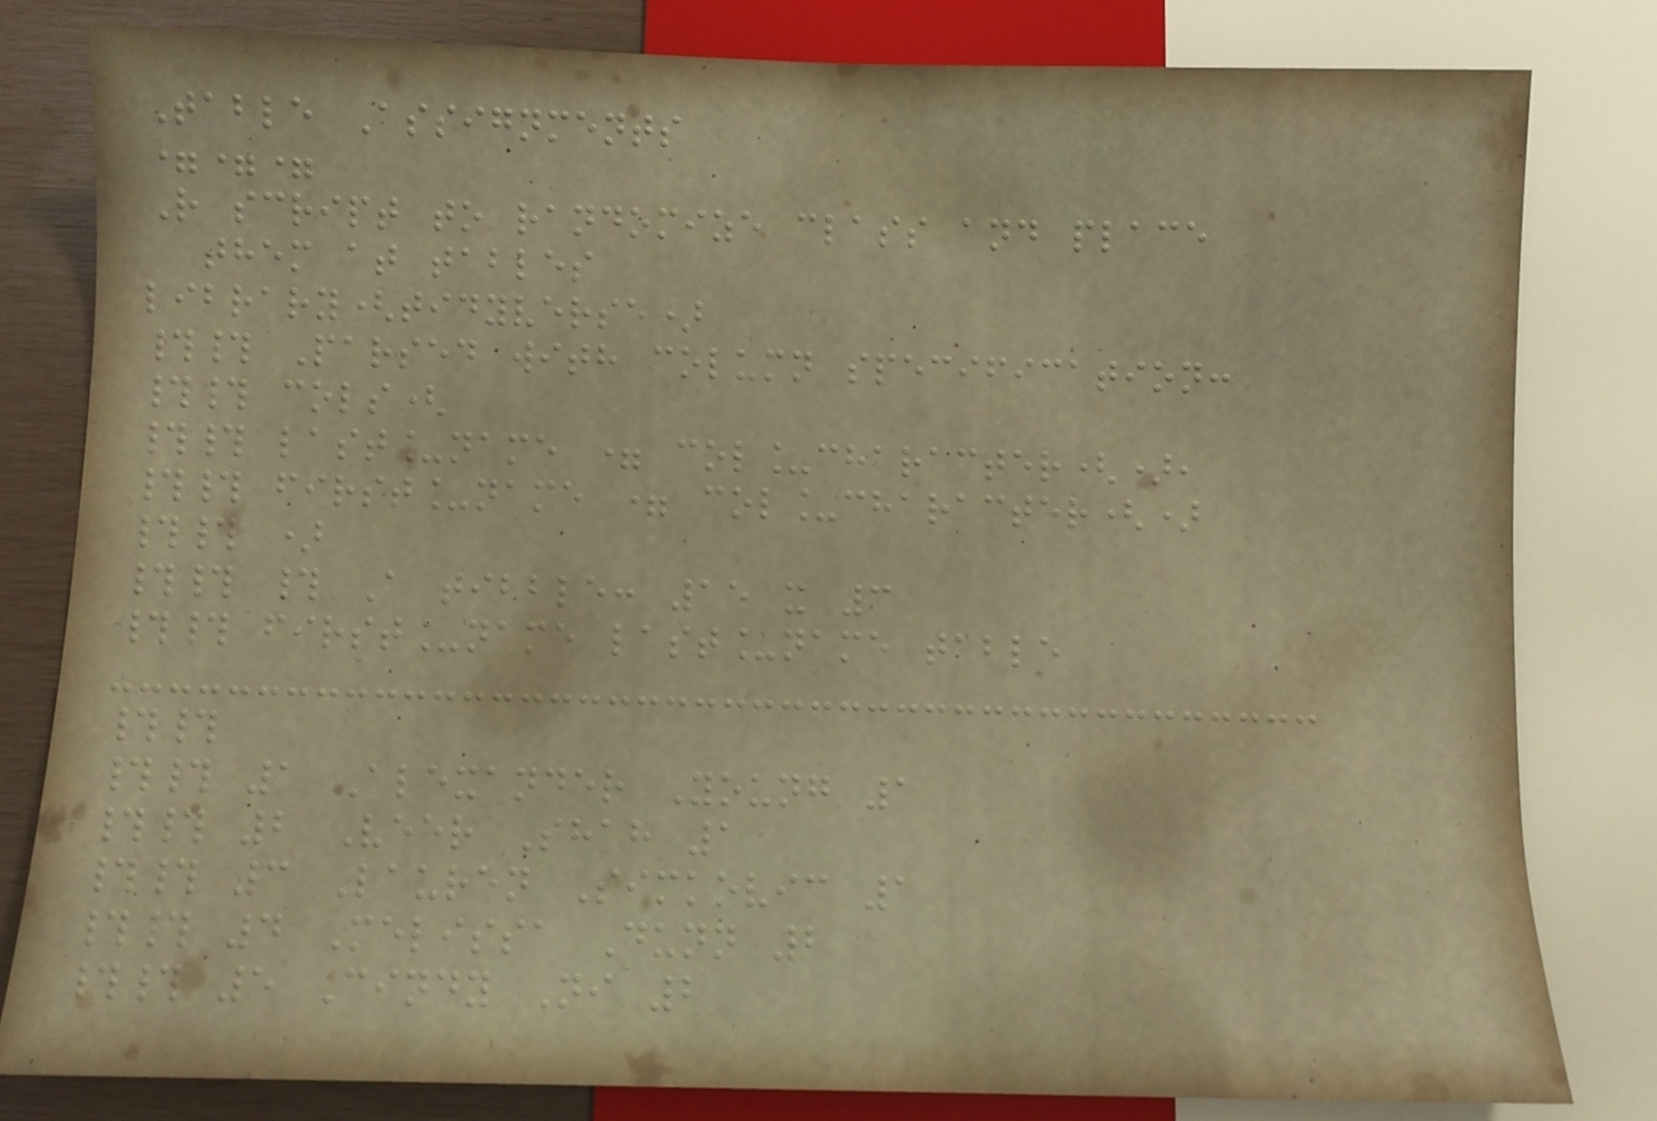Table Assignments
===
R script to randomize class and place
them at tables
library(tidyverse)
## Parsed with column specification:
## cols(
## last_name = col_character(),
## first_name = col_character()
## )
## # A tibble: 15 x 3
## first_name last_name table
##
## 1 Alexander Young 1
## 2 Veer Shah 1
## 3 Lauren Simkovic 1
## 4 Melissa Dunn 2
## 5 Cindy Ni 2
